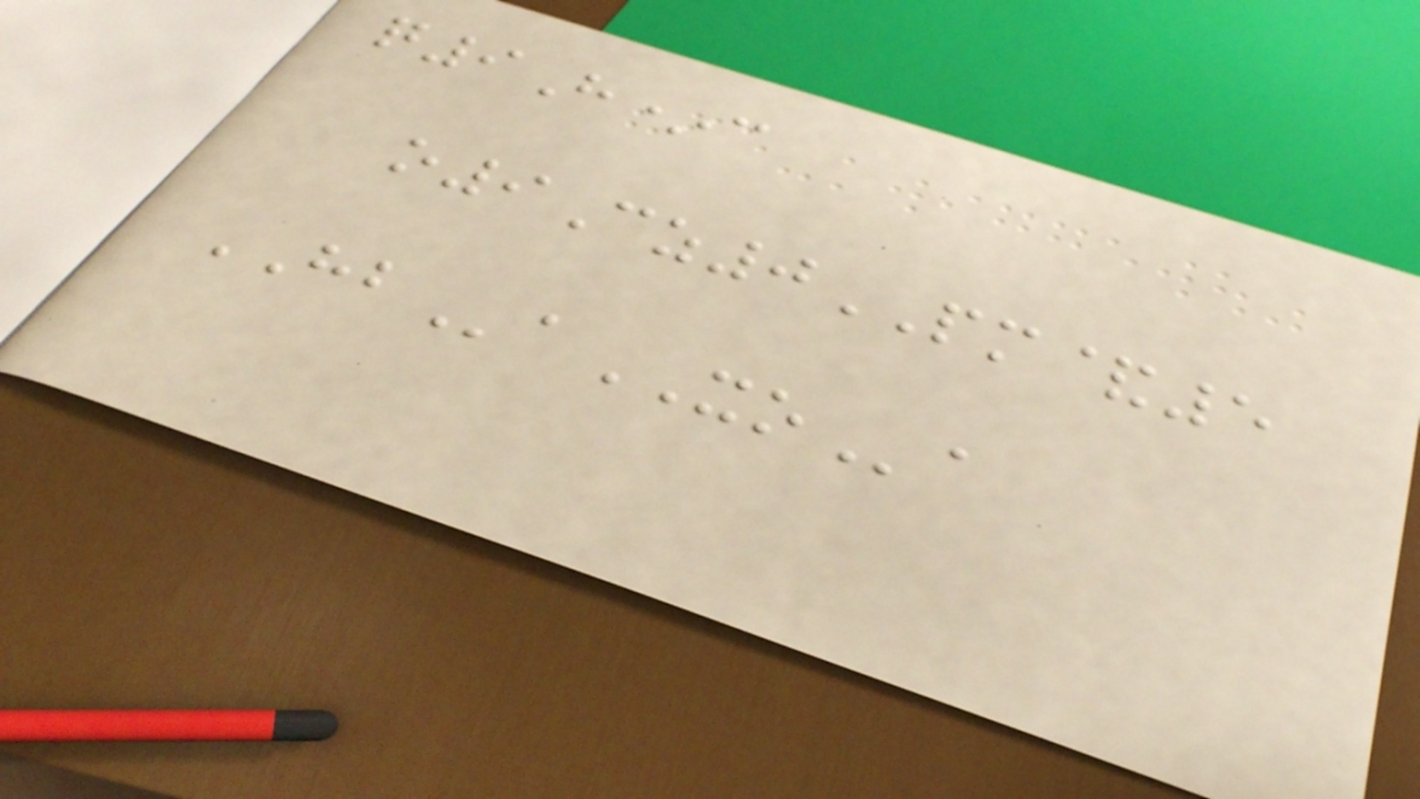q9H*c
o9Cz0PM&5
HBaXOa
